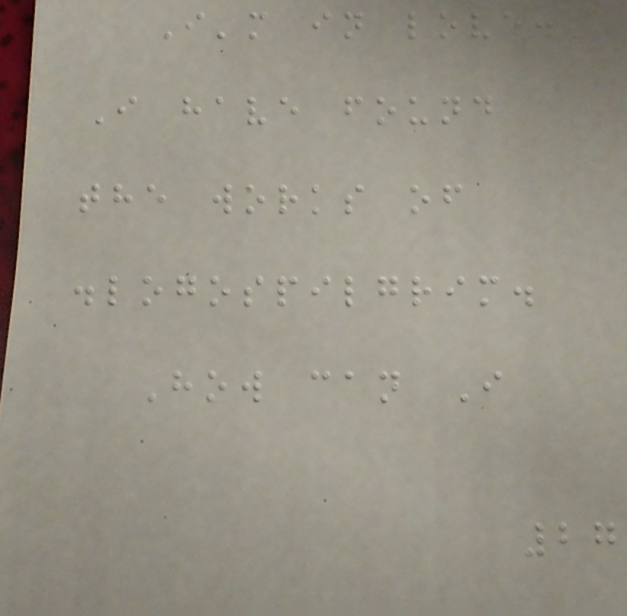I'm in love.
I have found
the works of
.logospilgrim.
How can I
27
